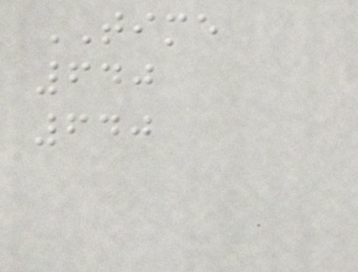TIME
640
640
